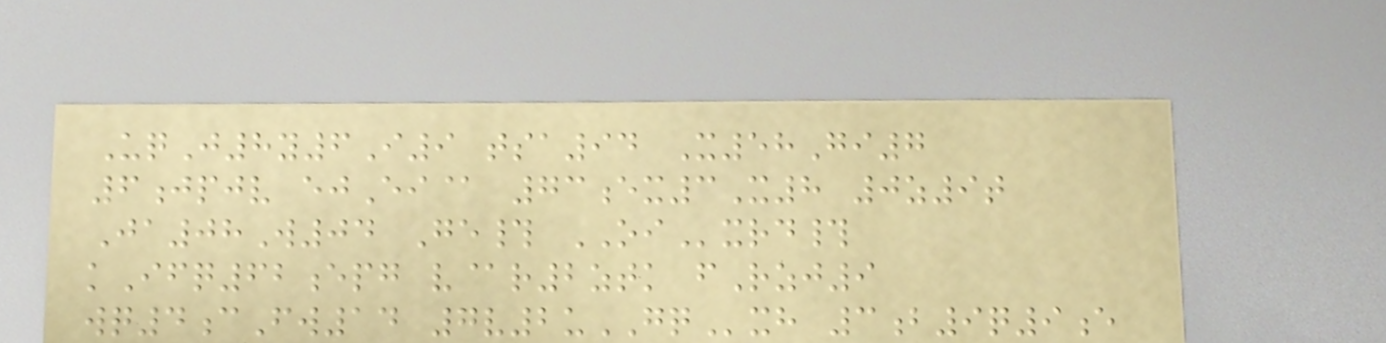UqJ8y6I9 tsa94 X58Gi7
6jpjv ejEi@ 73ex3X8 0z9t
Ja08W04 Ge# OIxrd#
kIfq62epg v@r2ztk fRzj9
wq4cFw14 7v2uGQxh 3b9q9e
